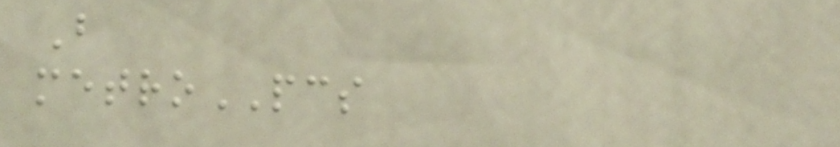B
metroPCS
